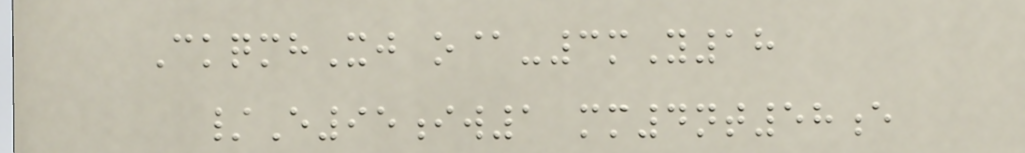CkqmhXj o@-3mY18
/E95iw1 mm4nt58e
